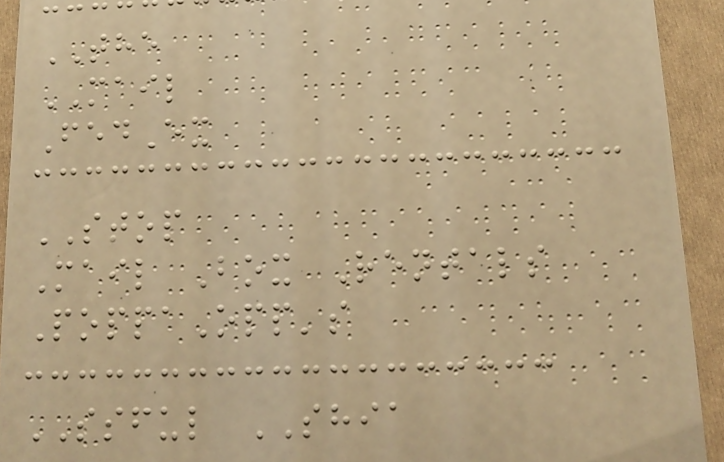THE
MAIL
FedEx
STOP
Mail Box Rentals
PoppaOpp's
SSFUL SHIA
